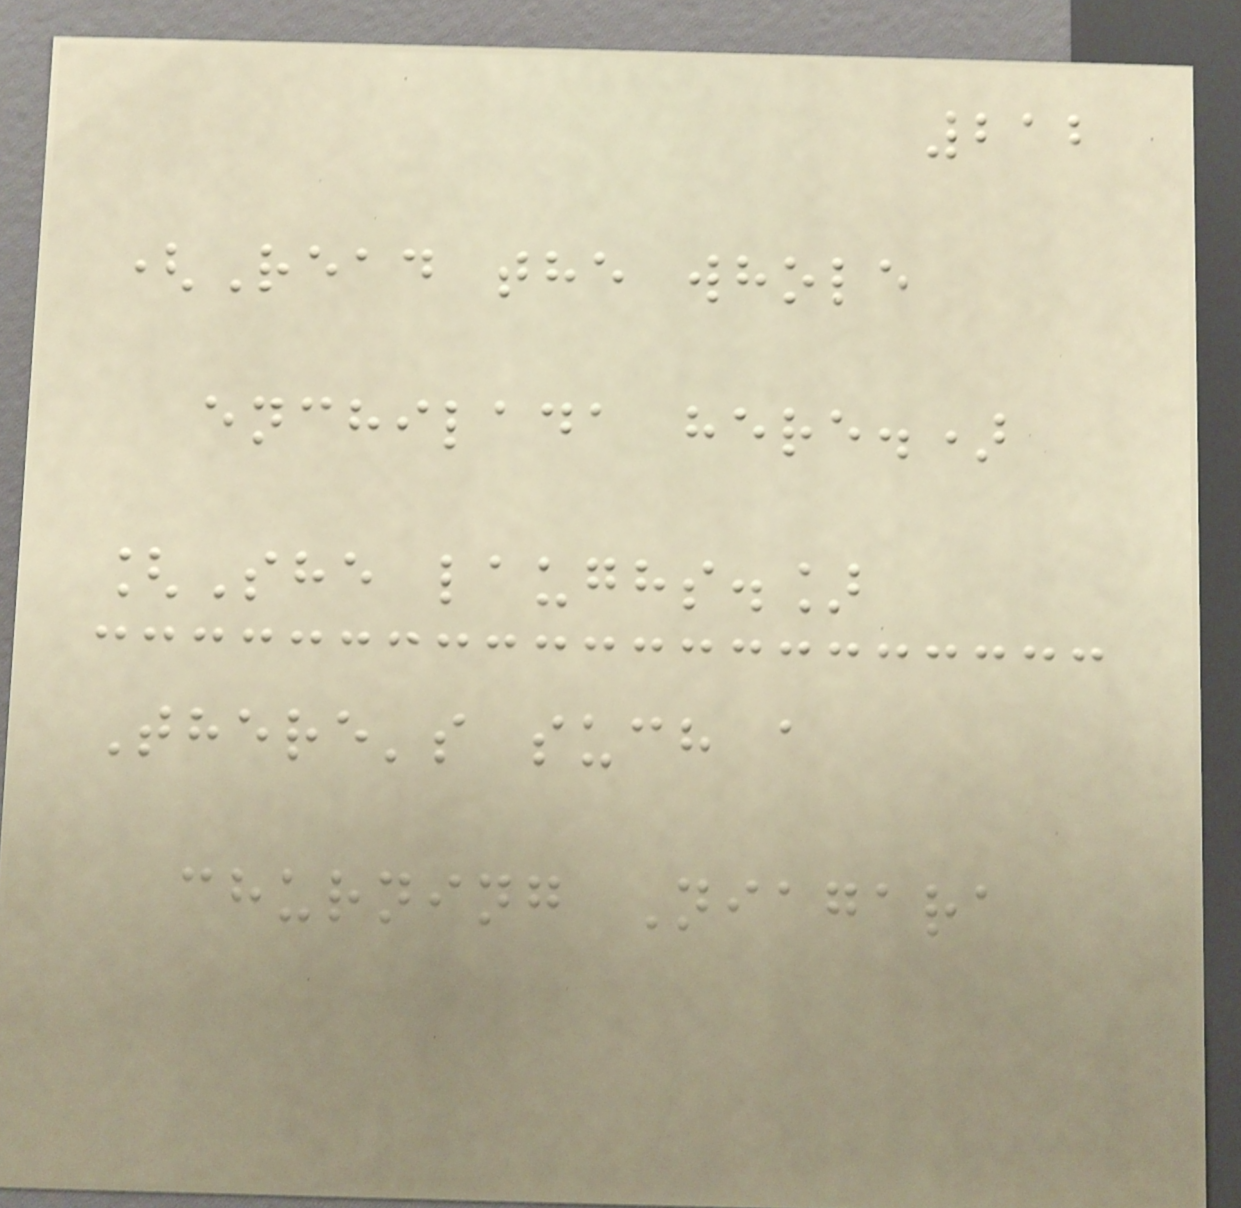212
(Read the whole
enchilada here.)
[She laughs.]
There's such a
churning Niagara
